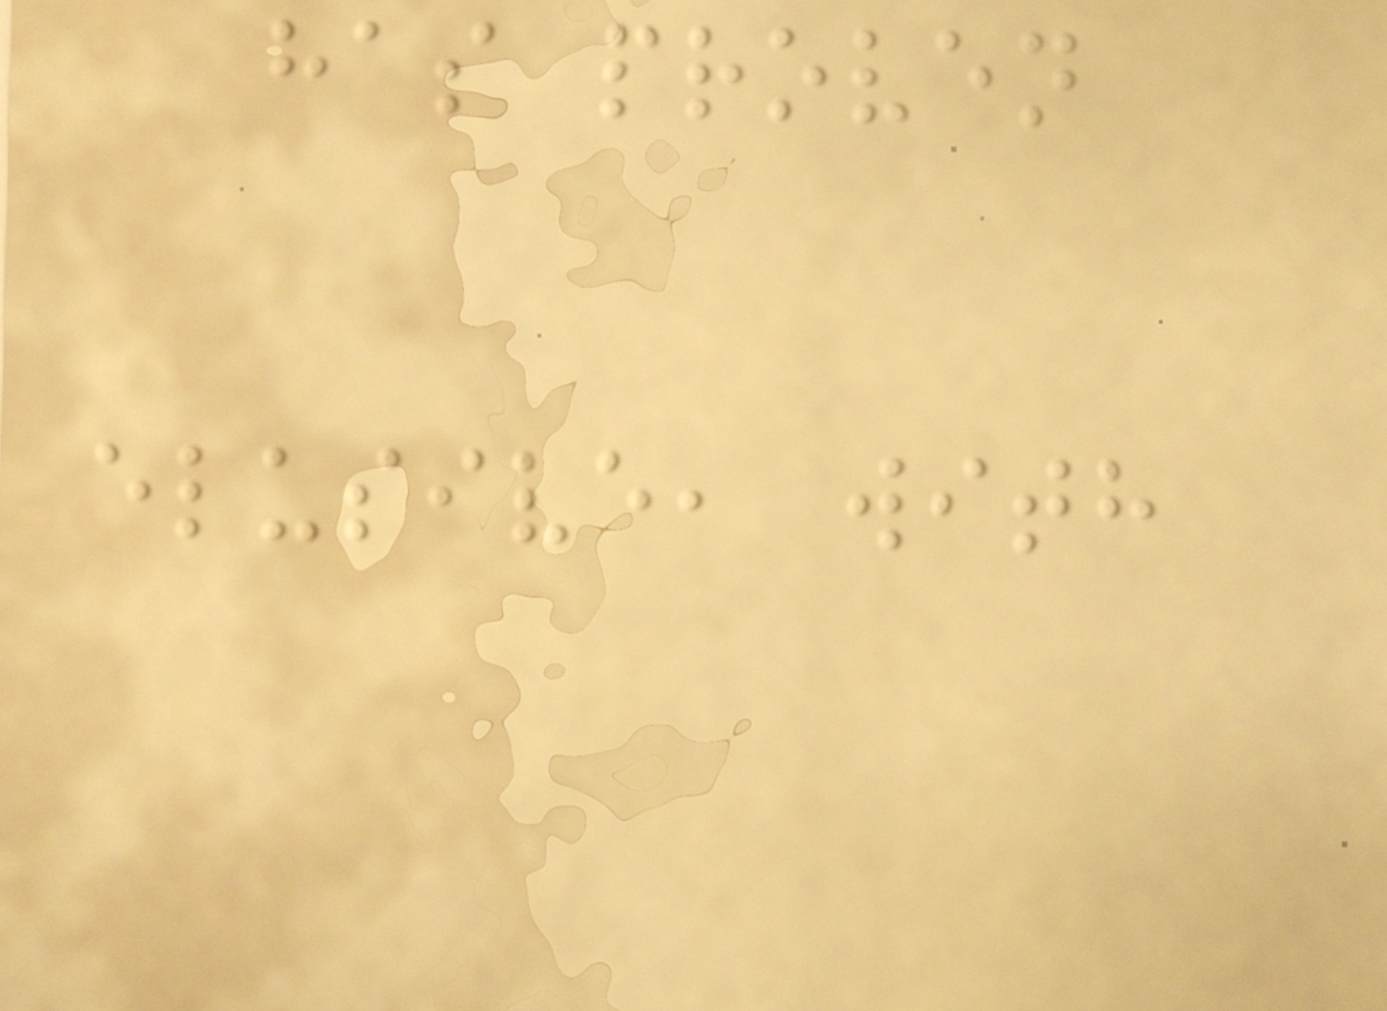has proven
elusive, with
